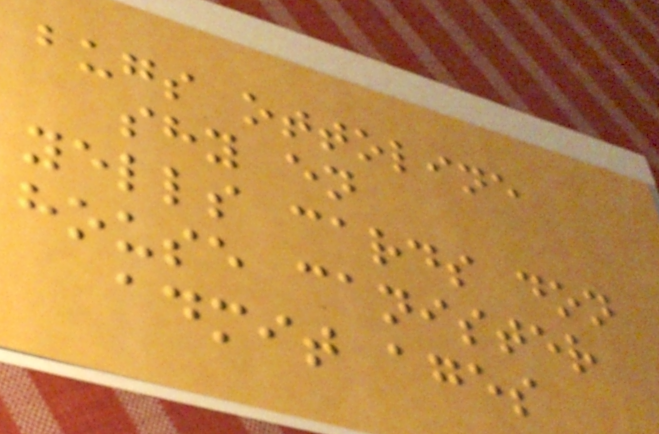bugs ottoline
shy en
yells cards don
house canister
admit ages
